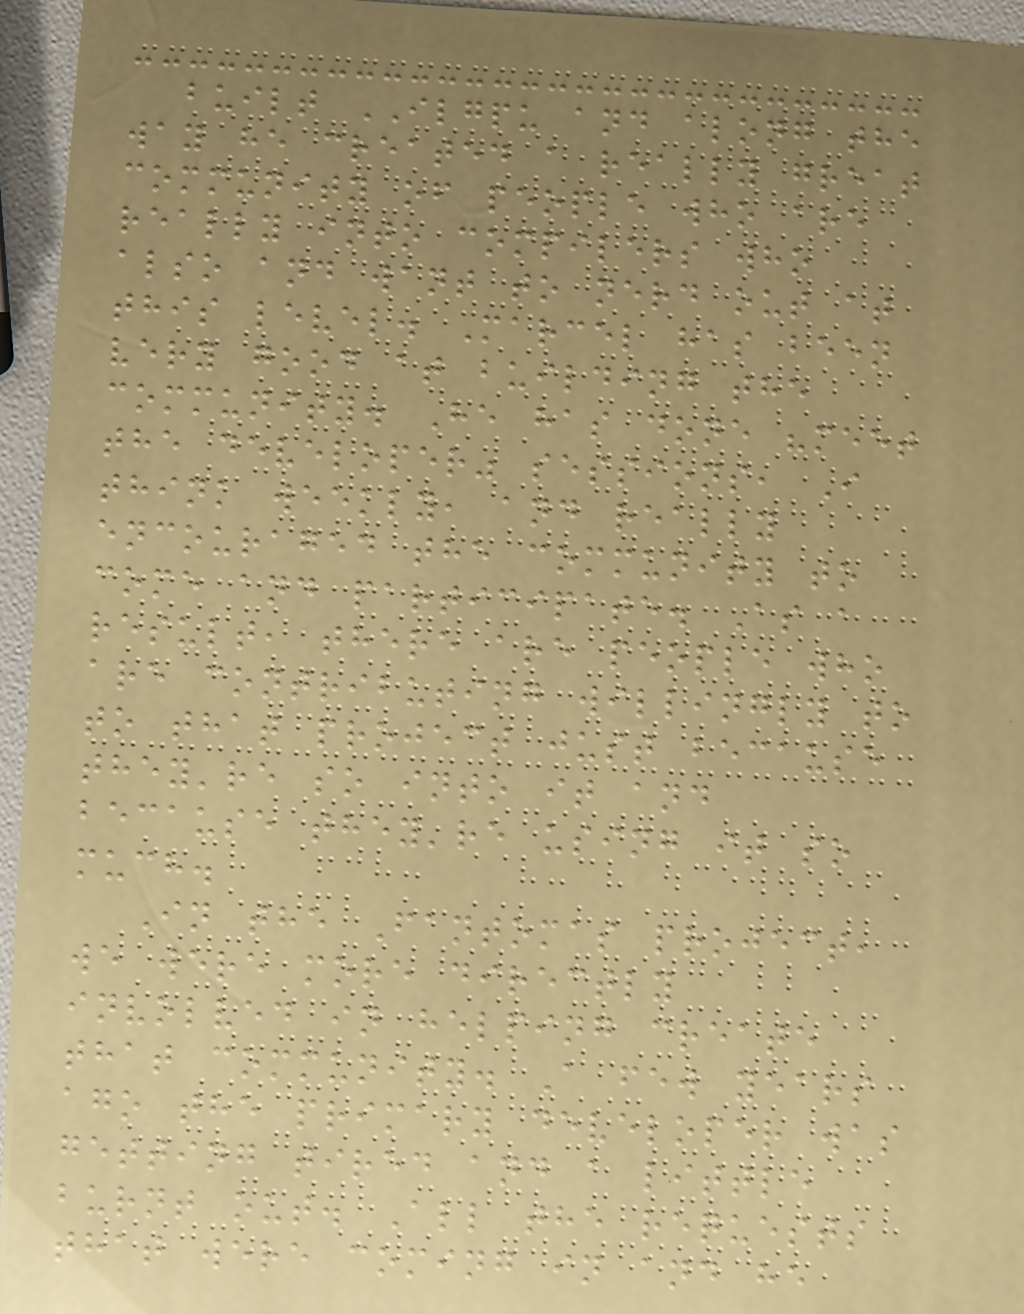built ILGPU and along the
way he created a really great
community of people who are
really into compilers who
also and want to nerd out at
this level. Marcel has been
very good at building the
community. He has done "meet
the developer" sessions, I
think weekly, and really
encouraged the community to
come and participate. As a
result, there are people who
are contributing willingly to
to that project just because
they're so into it and
because they're using it so
much.
In the Fantomas project,
we were more directly
involved in helping create
that community. A few years
ago the primary developer was
getting tired and a little
burnt out. All the requests
that were coming in and he
